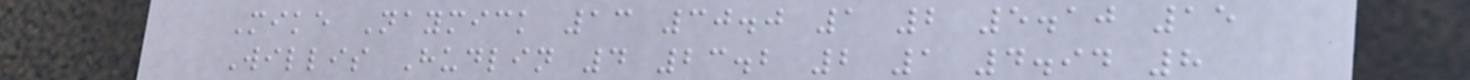Mike Naymick 13 30.0 1 2 5.10 15
Willis Hudlin 4 23.2 2 1 4.94 8
